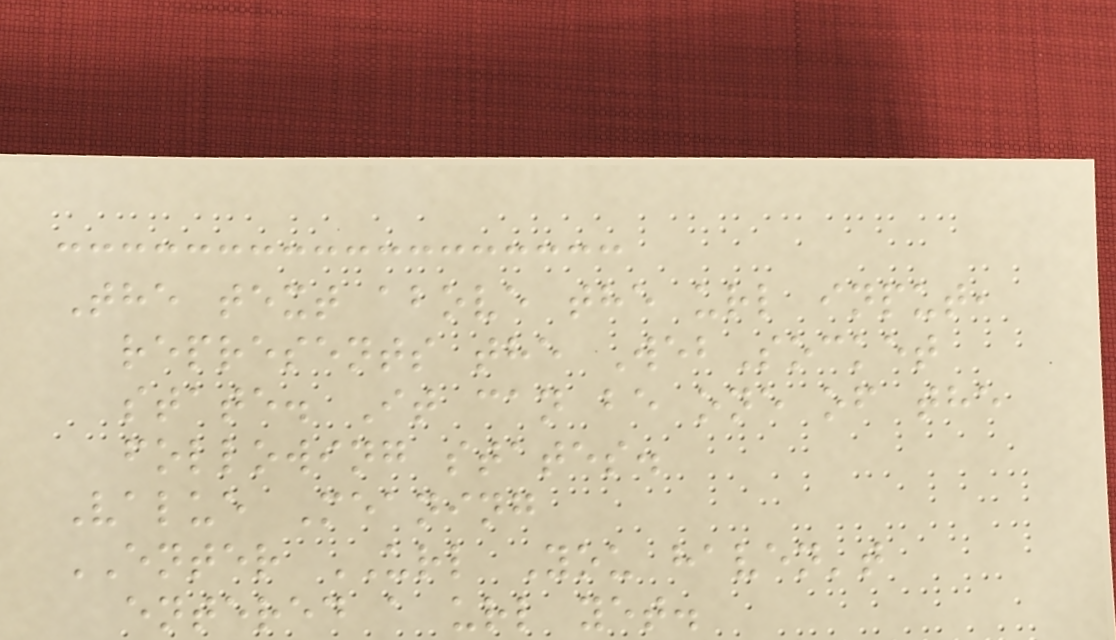The text above the url input,
represents the WebSocket
state. It can be one of the
following states.
Value Meaning
ENTER URL You haven't
entered a url yet.
